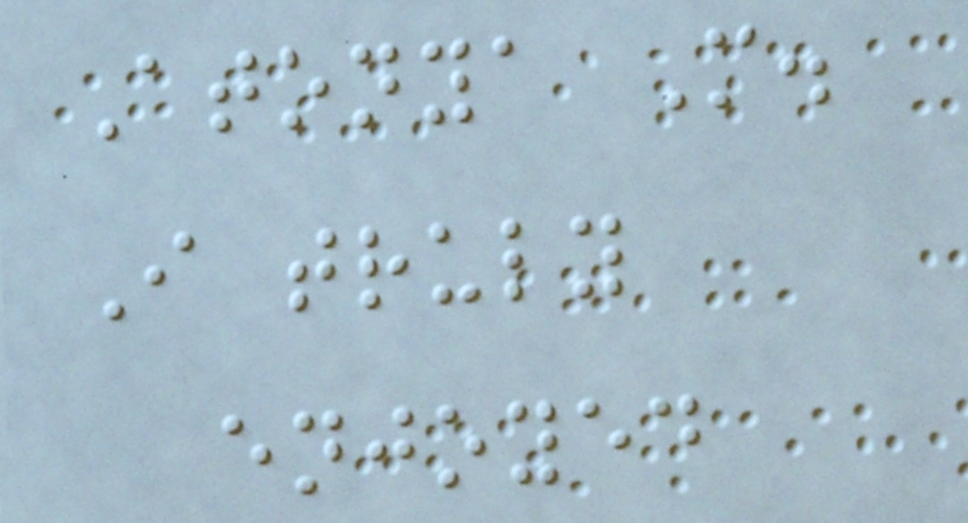Atonya M.
I truly
enjoyed
